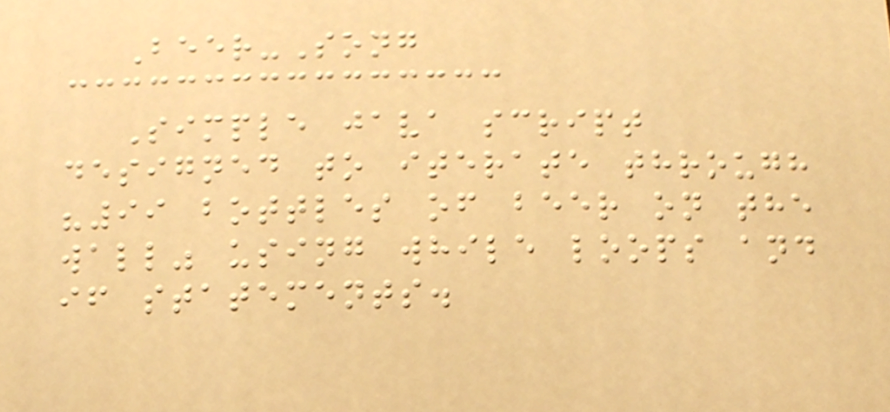Beer-Song
Simple java script
designed to iterate through
"99 bottles of beer on the
wall" using while loops and
if statements.
